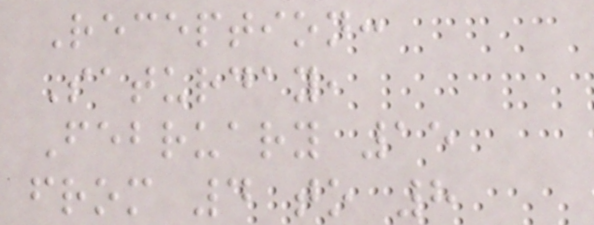Reception:
Saturday,
February 15
from 4 to 8
